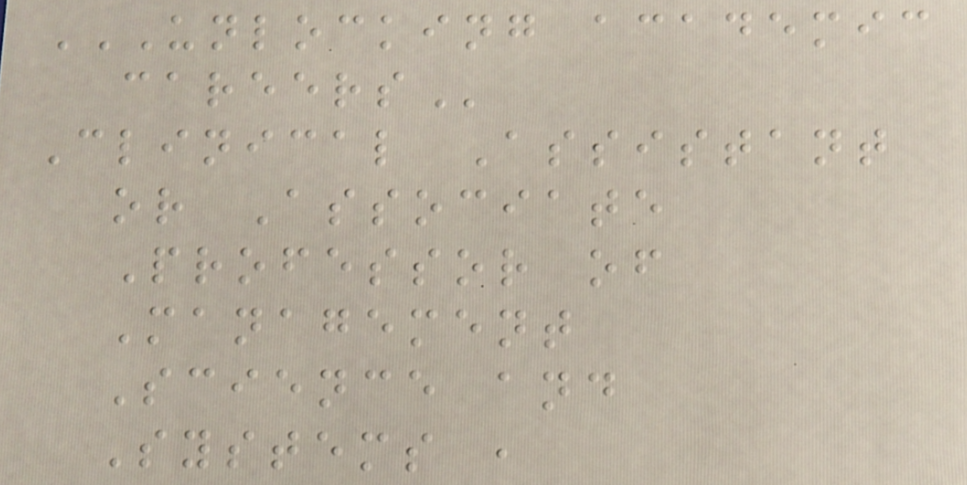UNLOCKING ACADEMIC
CAREERS
Clinical Assistant
or Associate
Professor of
Management
Science and
Systems ,
